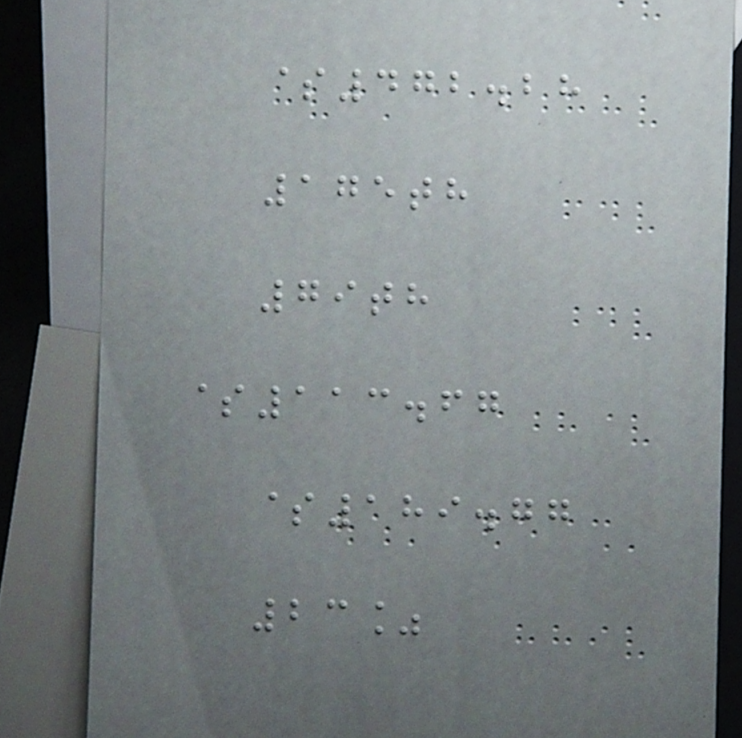$472.28
175th
79th
$113.67
$189.77
23%
